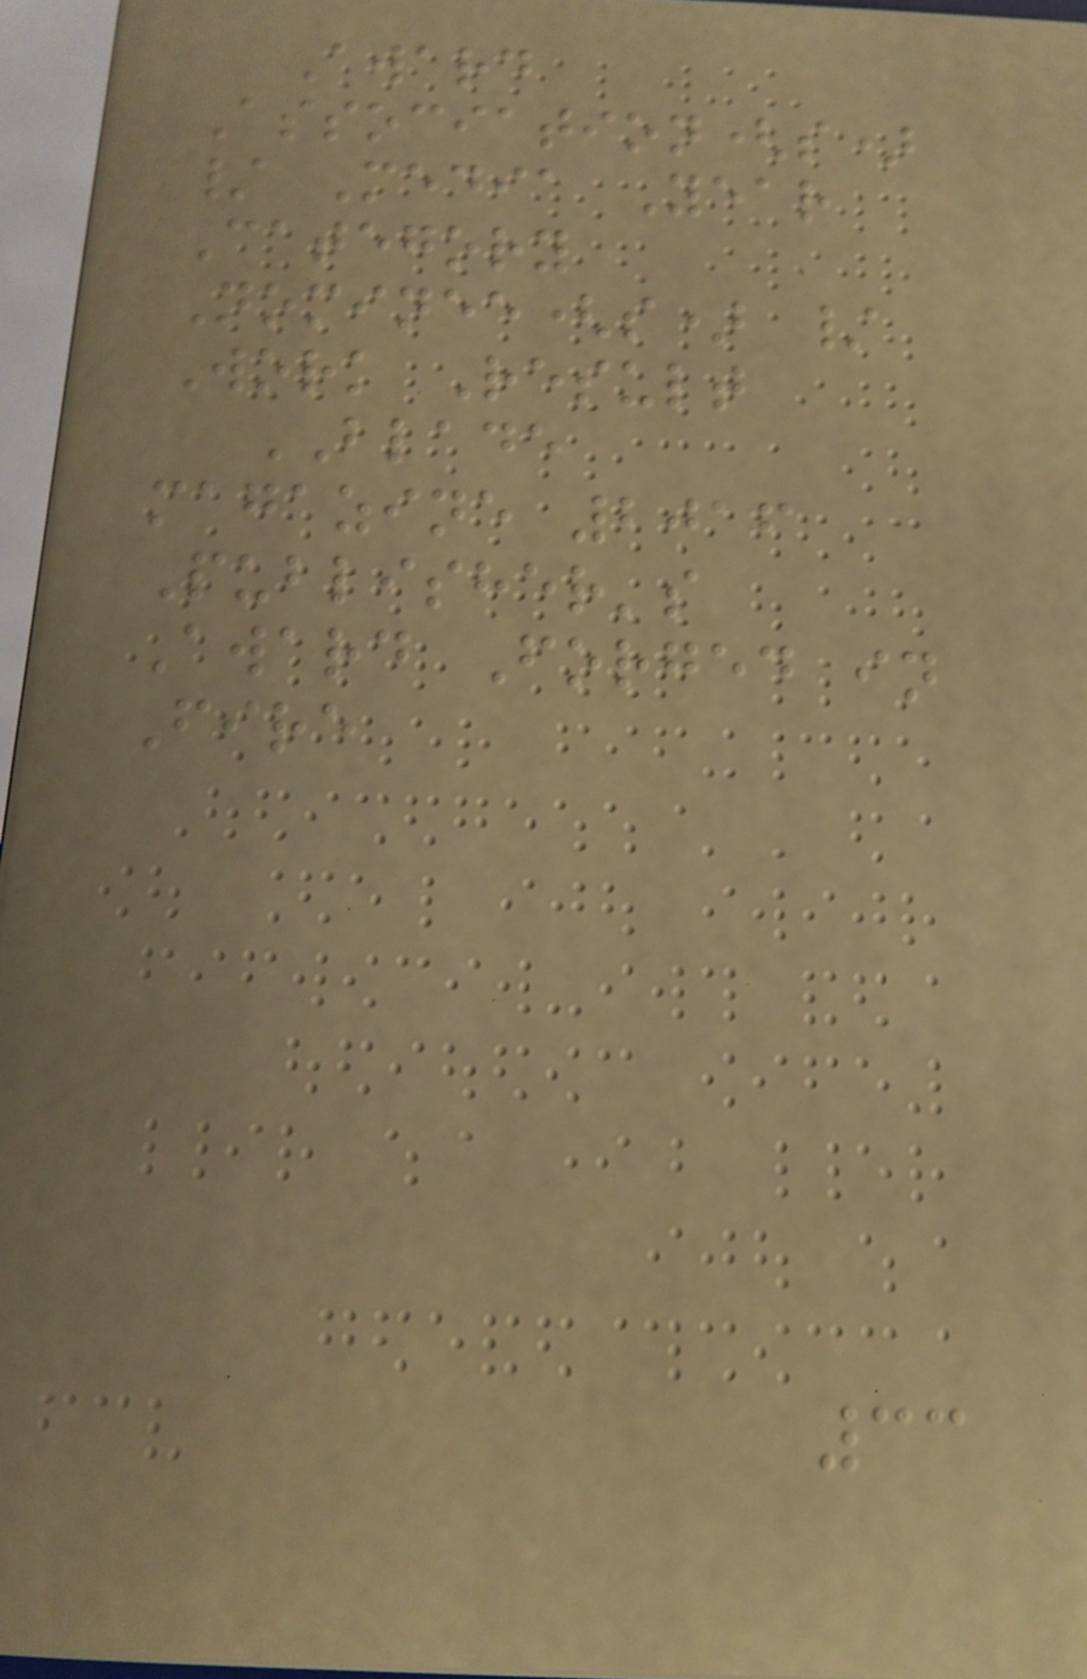Award
Association(s)
/ Media Year
Category
Nominee(s) /
Work Result
BLADE
magazine 2016
Publisher's
Award Forged in
Fire
33
